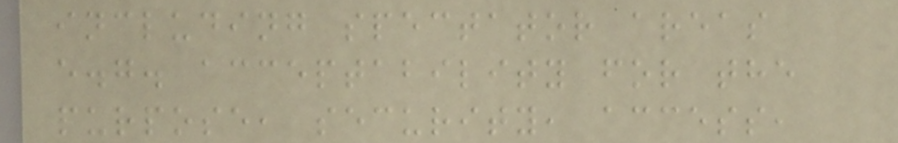including spectator areas
e.g. acceptability for the
purpose, security, access,
